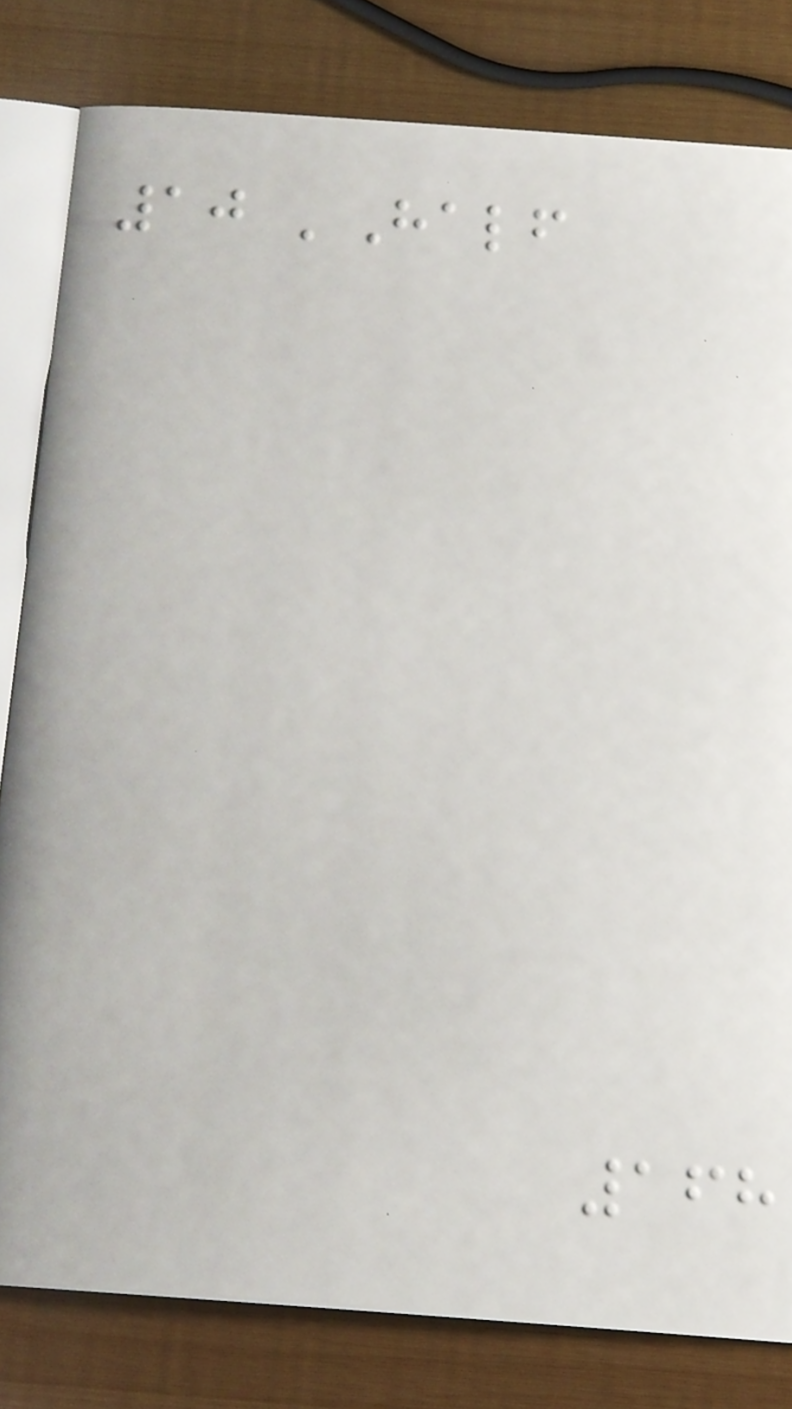10 'Half
168
